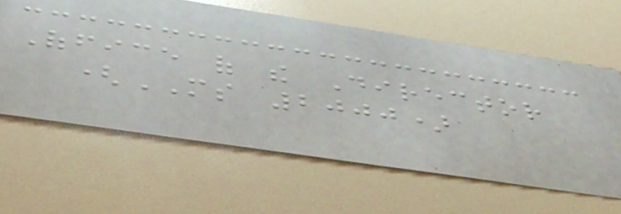Office of the Director
(MS 2000)
